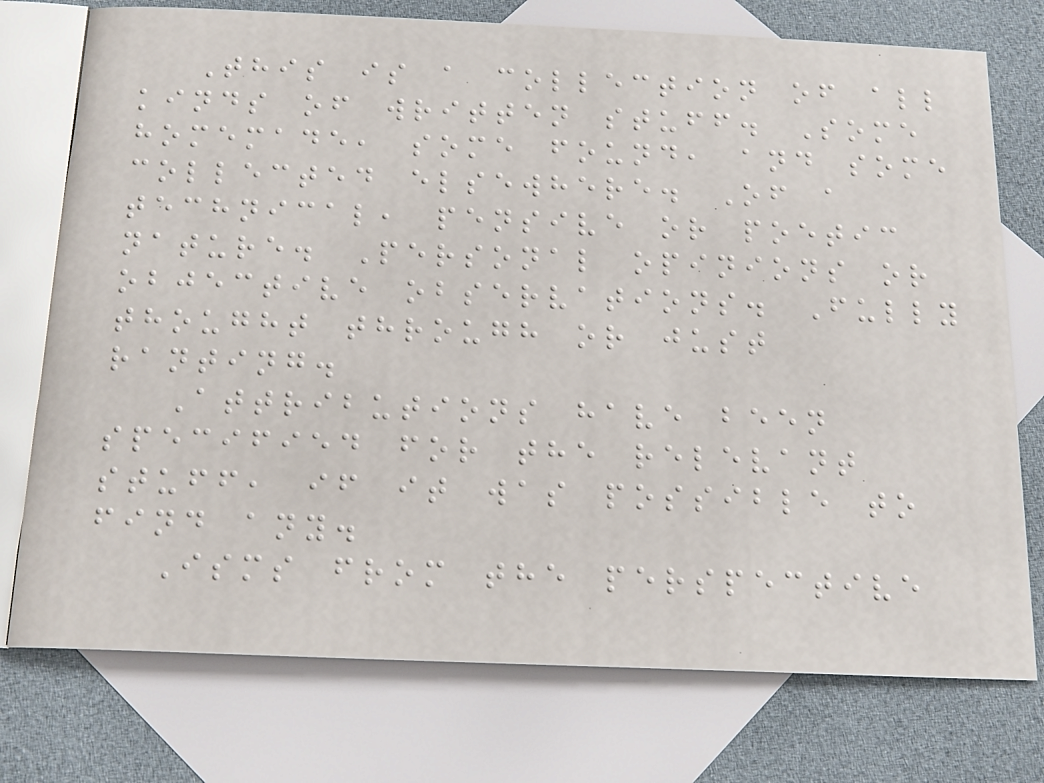This is a collection of all
kinds of written stuff. Some
homemade, some found, and some
collected elsewhere. Of a
technical, pensive or poetic
nature. Personal opinions or
objective observations. Fully
thought through or just
ranting.
Attributions have been
specified for the relevant
stuff, if it was possible to
find any.
Isms from the perspective
